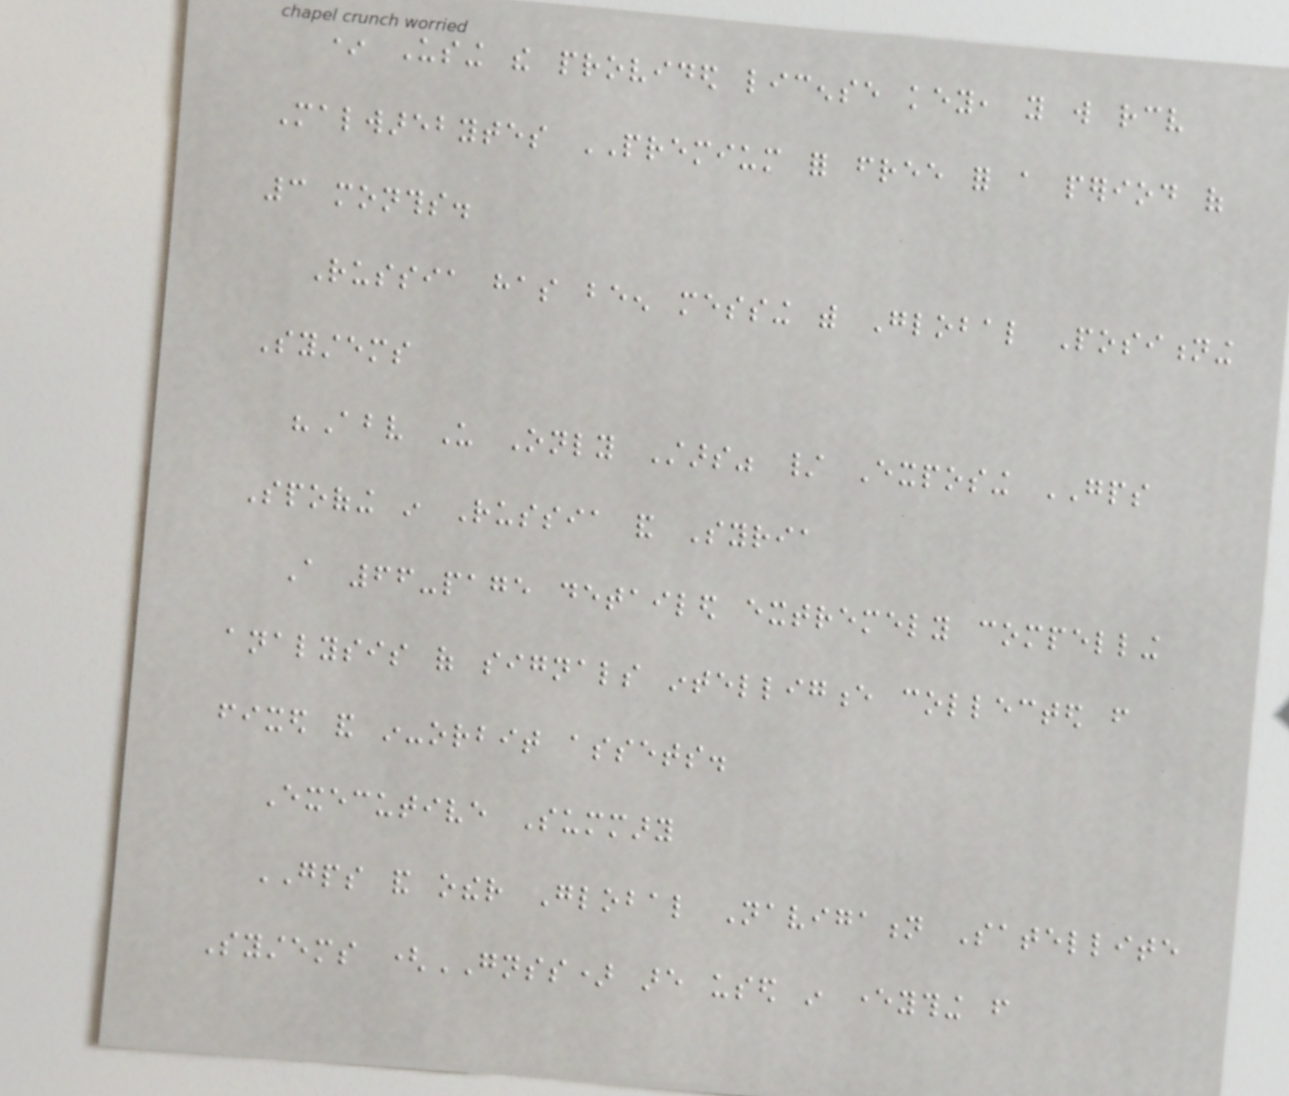* Using the provided license key, you will receive
Malwarebytes PREMIUM for free for a period of
3 months.
Russia has been messing with Global Positioning
Systems
"Above Us Only Stars" / Exposing GPS
Spoofing in Russia and Syria
A 66-page detailed extremely compelling
analysis of signals intelligence collected from
fixed and in-orbit assets.
Executive Summary
GPS and other Global Navigation Satellite
Systems (GNSS) are used in everything from
